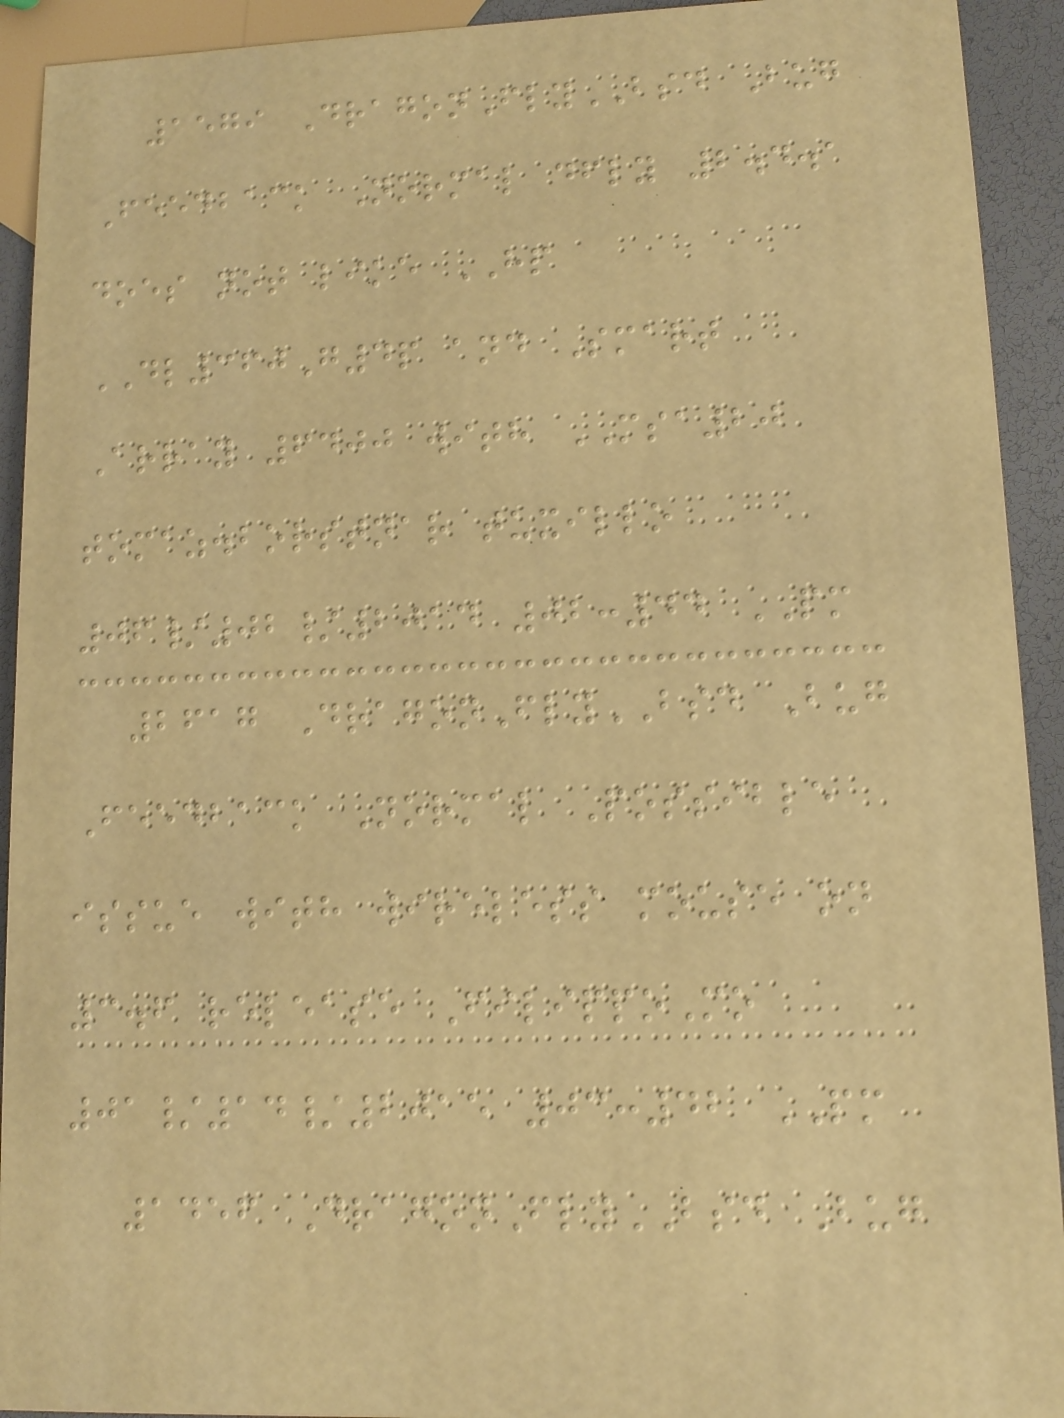1579 DragonFlyBSD Bug
Feedback Normal dfly 2.4.1
does not like HP
DL360G4p and Smart
Array 6400 with MSA20
tomaz.borstnar tuxillo
06/02/2014 02:44 PM
2617 DragonFlyBSD Bug
Feedback Normal Possible
issue with wireless mouse on
3.6 release FilippoMo
01/14/2015 03:42 PM
1456 DragonFlyBSD Bug
